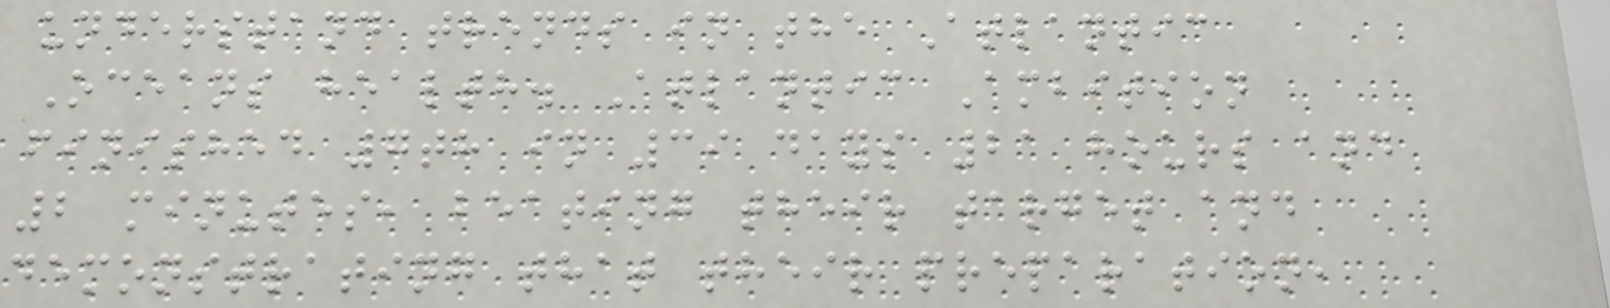understand trends in the Atlantic
Oceans health. Atlantic Ambition
finished 7th in 39 days 21 hours and
2 minutes, beating their target and
demonstrating that their preparation,
